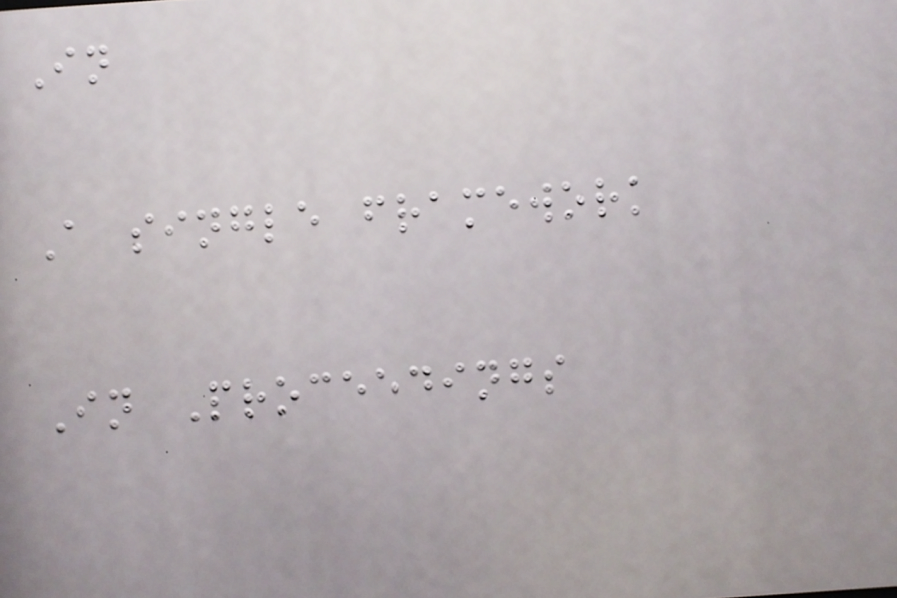In
A single framework
In Proceedings
